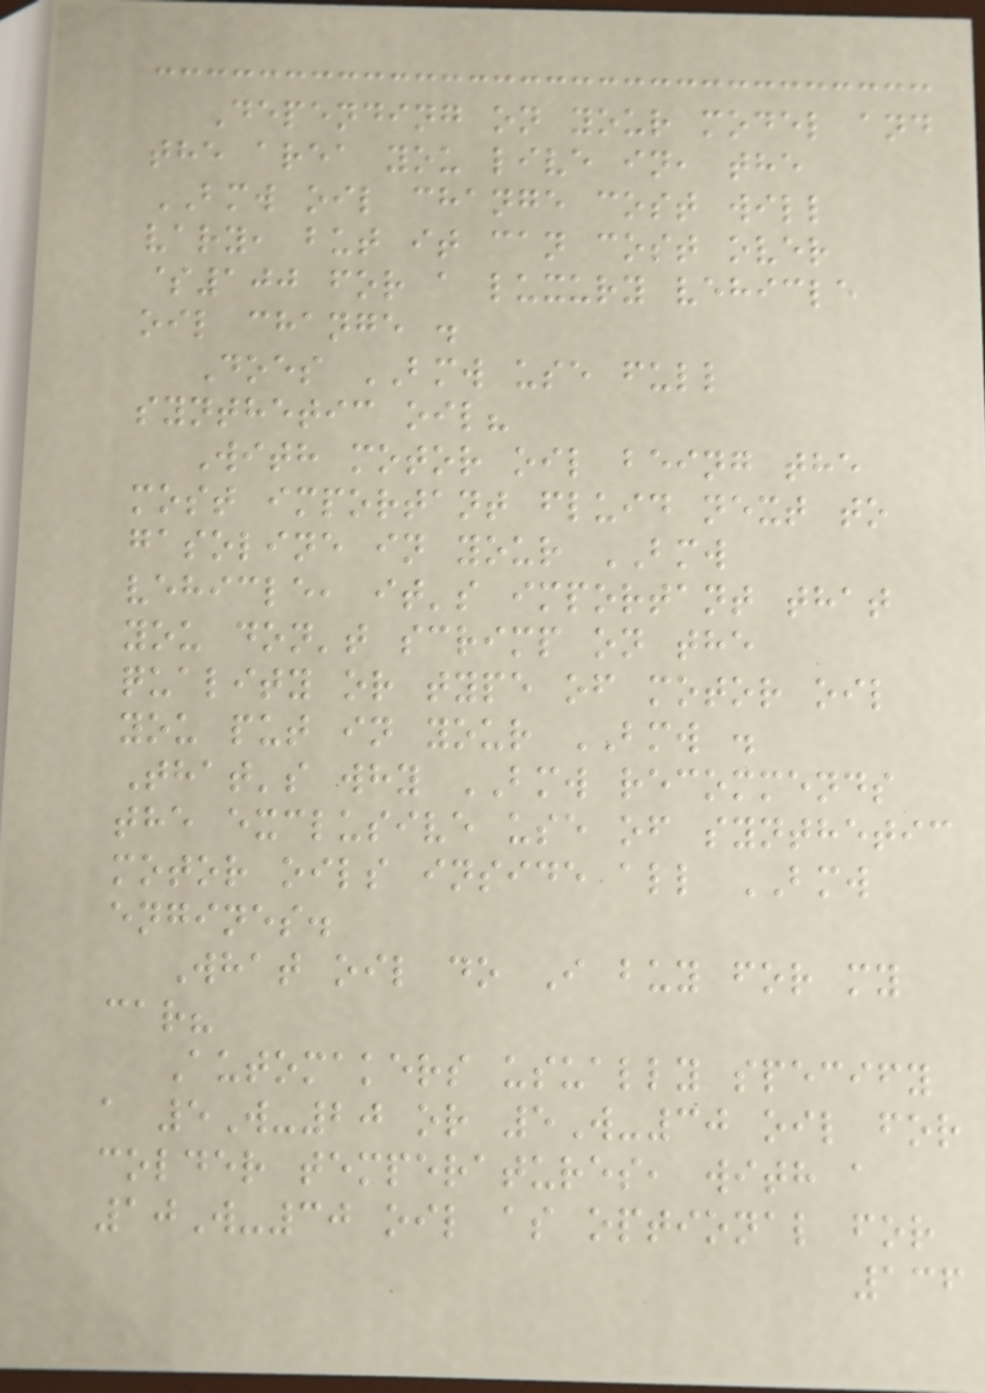Depending on your model and
the area you live in, the
BMW oil change cost will
vary, but it can cost over
$100 for a luxury vehicle
oil change .
Does BMW use full
synthetic oil?
With motor oil being the
most important fluid next to
gasoline in your BMW
vehicle, it's important that
you don't scrimp on the
quality or type of motor oil
you put in your BMW .
That's why BMW recommends
the exclusive use of synthetic
motor oils inside all BMW
engines.
What oil do I buy for my
car?
Automakers usually specify
a 5W-20 or 5W-30 oil for
colder temperatures, with a
10W-30 oil as optional for
136
